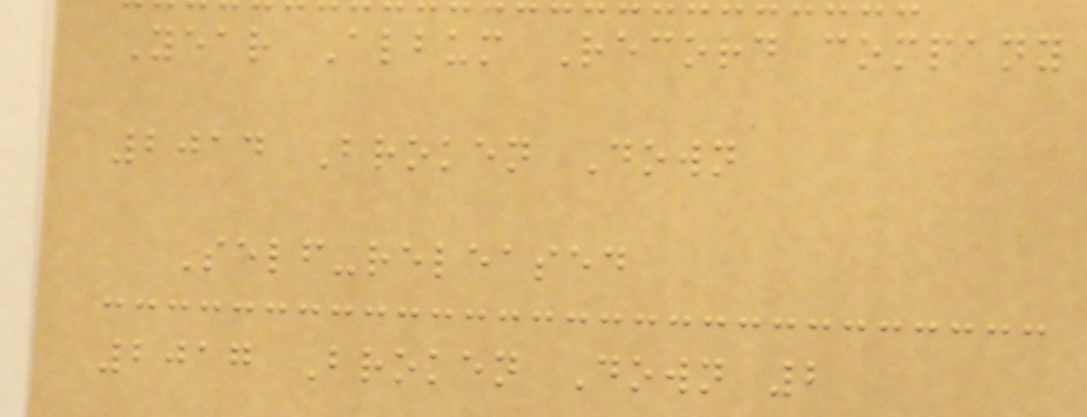Year Album Record company
2014 Broken Down
Self-released
2017 Broken Down 2
